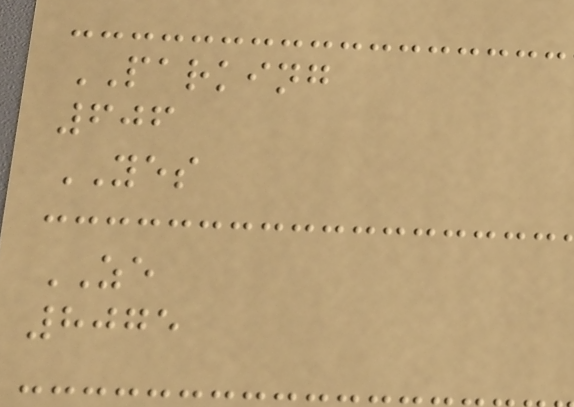PARKING
606
YES
ZE
8075
